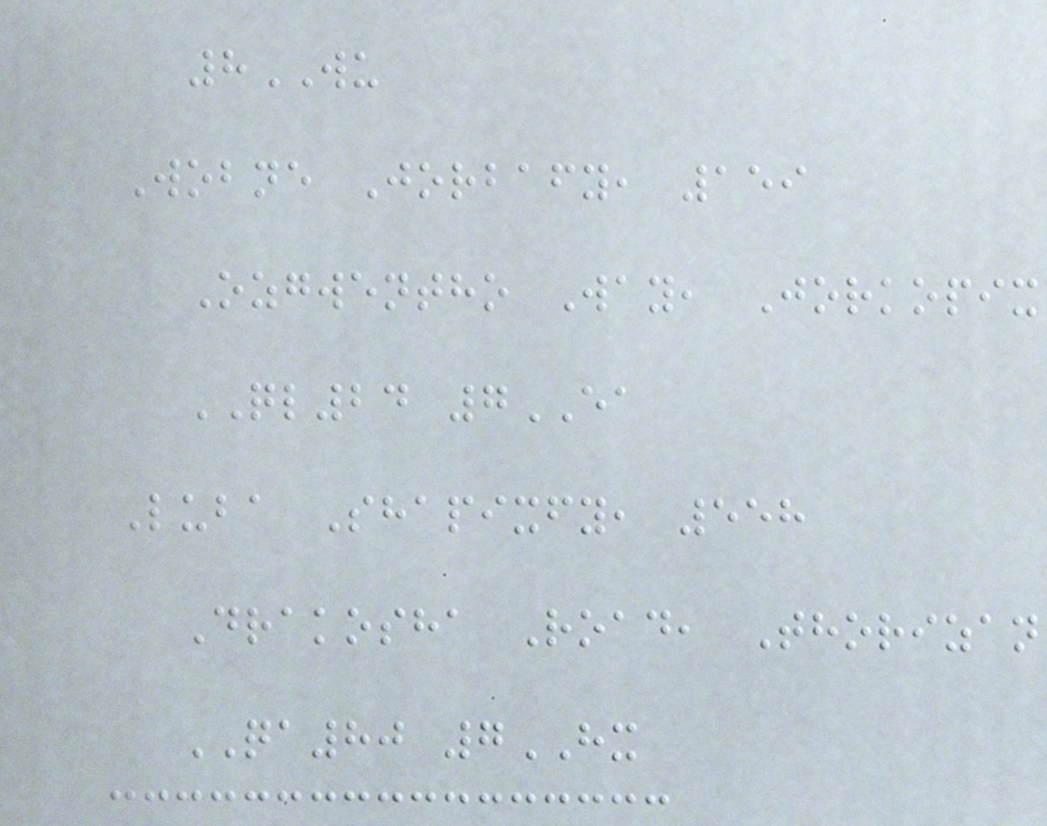8WU
Wobne Jorbafy, 159
Ozgwentho Way, Jorkopix
QL24 7EA
Luba Shapixfy, 558
Drakosha Road, Thorizan
QA80 7HX
